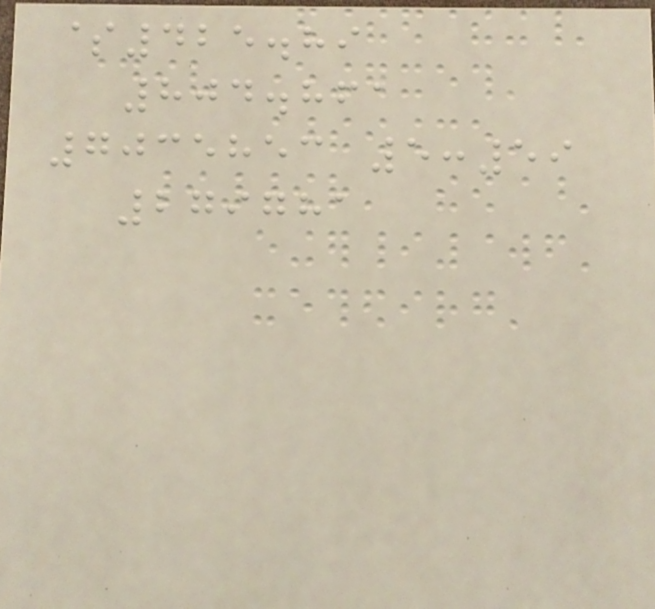$425.89
804.861
7035853 5:59
279781
